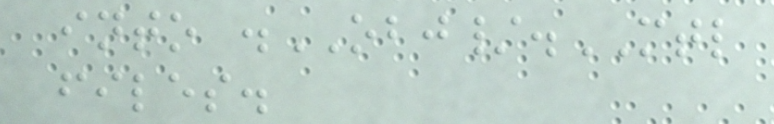into .OBJ/.MTL
files.
